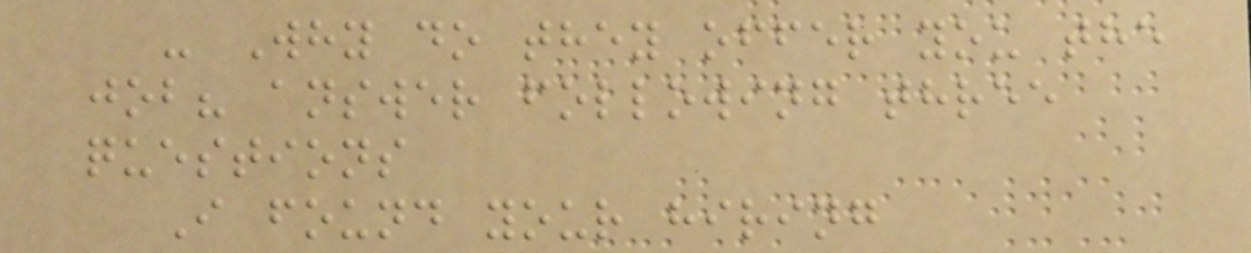- Why do they offer you the
job? answer following three
questions
I found your hiring
